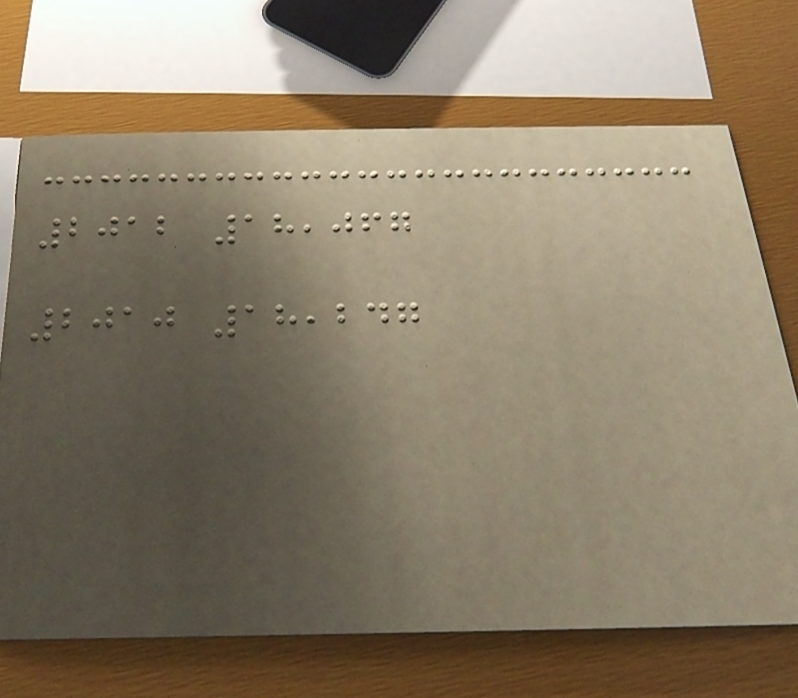2012 18,067
2010 18,247
